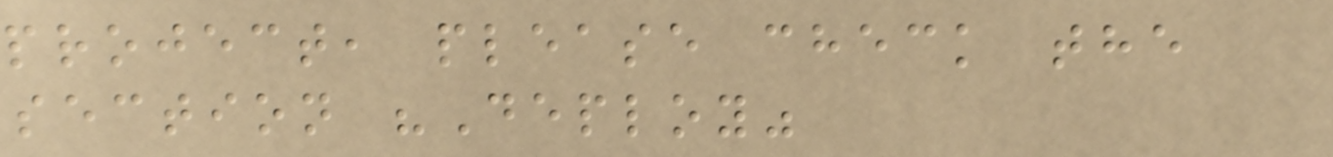project, please check the
section "Deploy"
